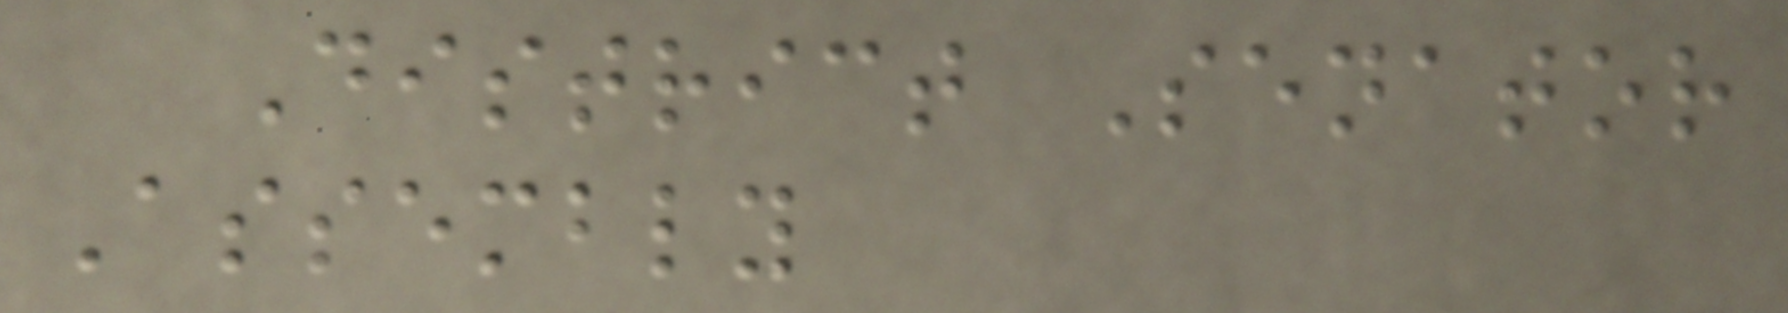District Senator
Assembly
